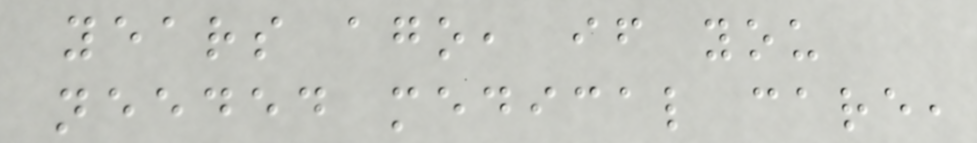years ago, if you
needed medical care,
